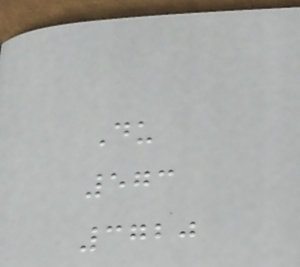Du
573
3720
